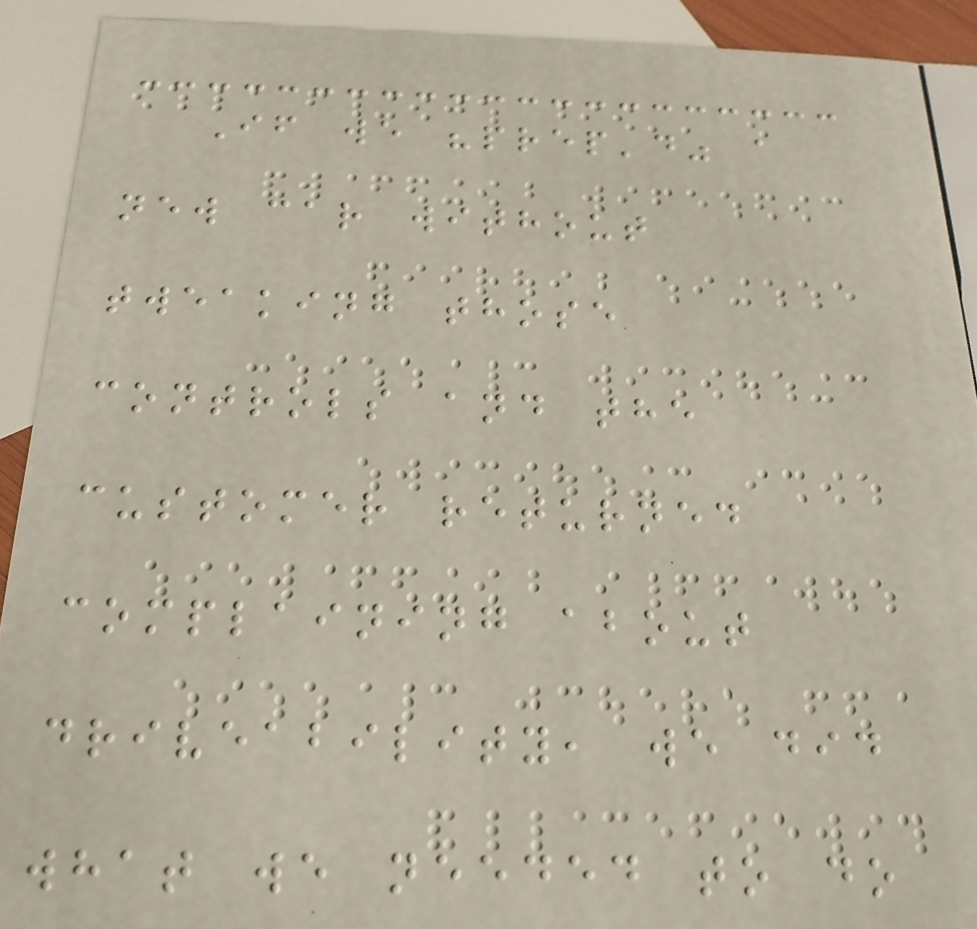If we "prep'd" a
new car without
tweaking those
controls and the
customer returned
complaining about
driveability, we did
what we needed to do
